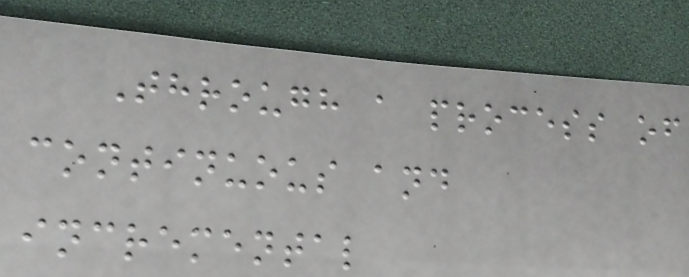Through a process of
continuous and
incremental
